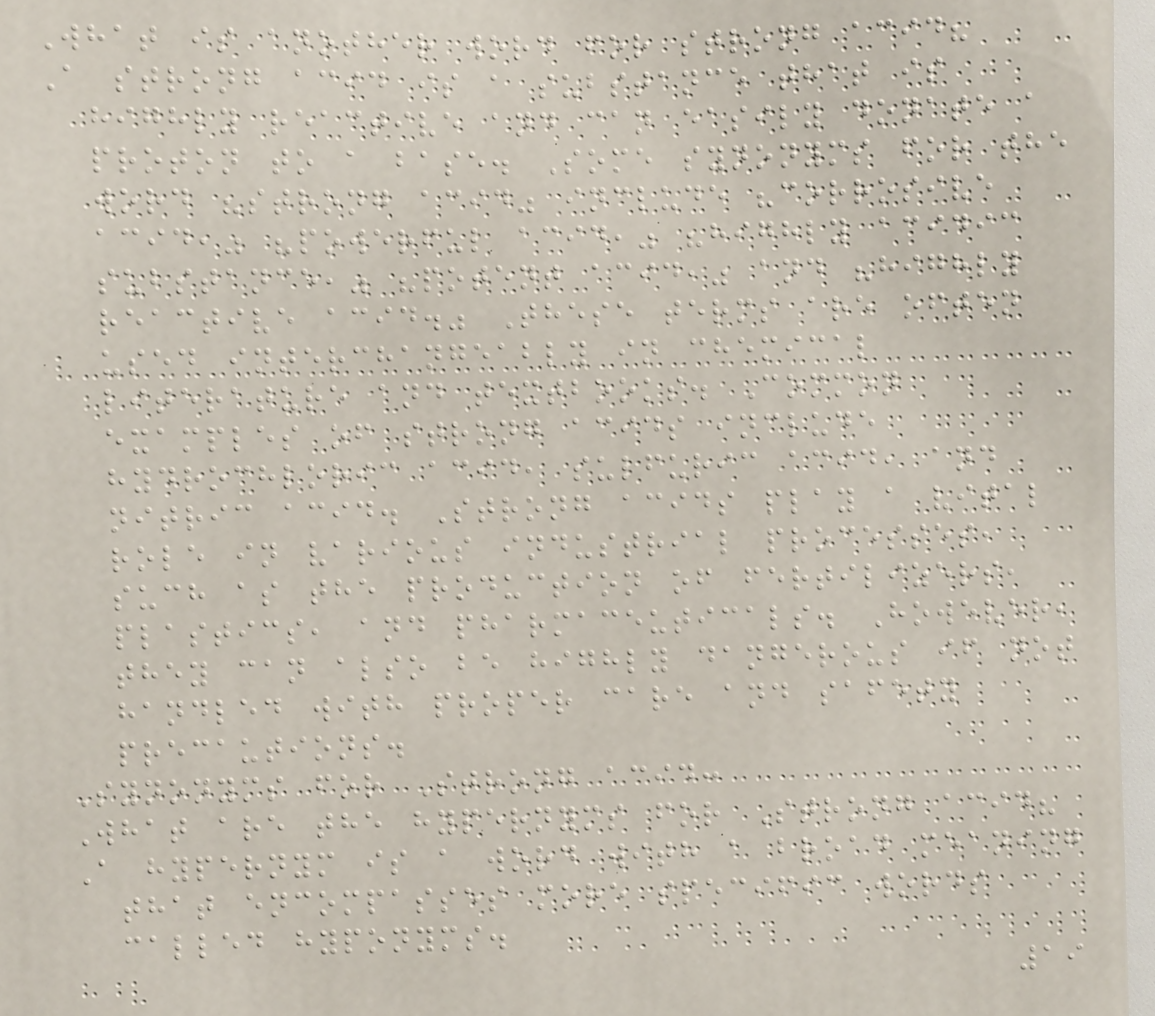What is another word for strong acid?
A strong acid is a substance that is
highly reactive and can easily donate a
proton to a base. Some synonyms for the
word "strong acid" include "corrosive
acid," "powerful acid," "highly acidic
substance," "potent acid," and "highly
reactive acid." These terms are often
used interchangeably in chemical
literature and textbooks. Common
examples of strong acids include
hydrochloric acid, sulfuric acid, and
nitric acid. Strong acids play a vital
role in various industrial processes,
such as the production of fertilizers,
plastics, and pharmaceuticals. However,
they can also be highly dangerous if not
handled with proper care and safety
precautions.
Synonyms for Strong acid:
What are the hypernyms for Strong acid?
A hypernym is a word with a broad meaning
that encompasses more specific words
called hyponyms.
19
